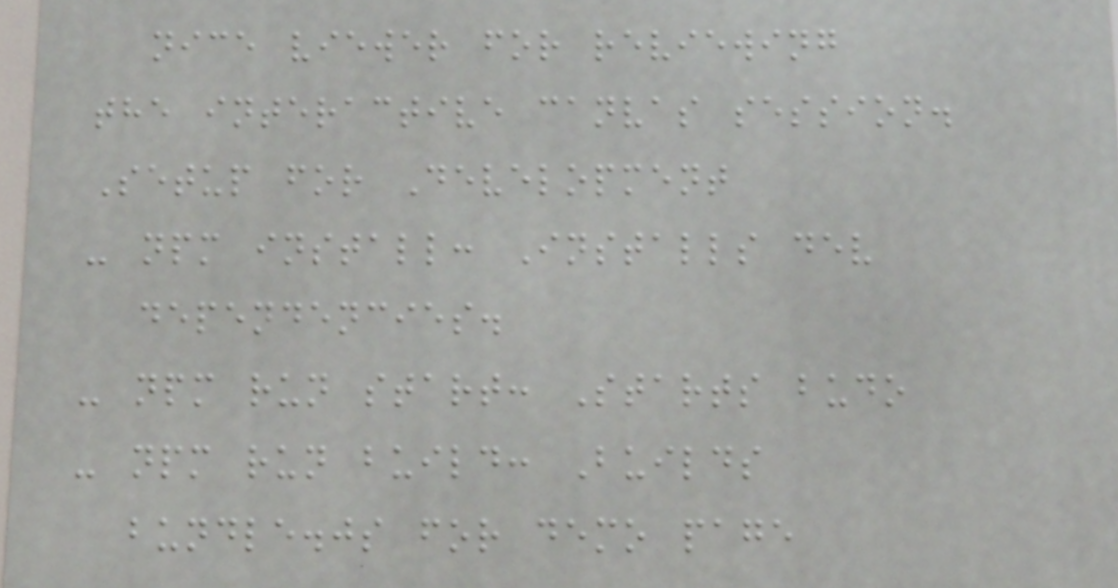nice viewer for reviewing
the interactive canvas session.
Setup for Development
- npm install: Installs dev
dependencies.
- npm run start: Starts budo
- npm run build: Builds
bundle.js for demo page
